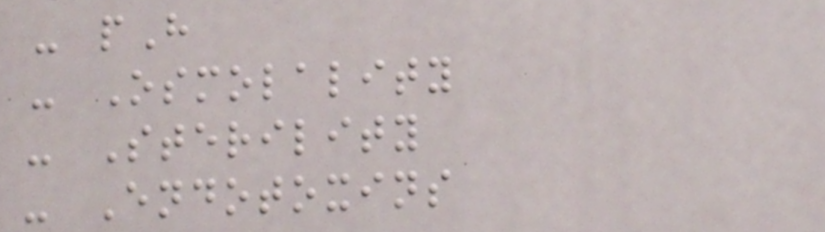- pH
- Osmolality
- Sterility
- Endotoxins
